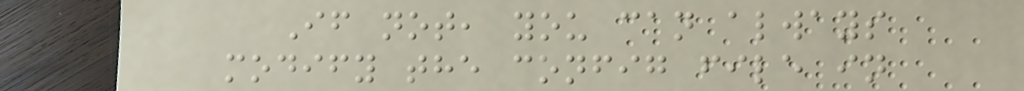If not, you can always
modify the config file in
